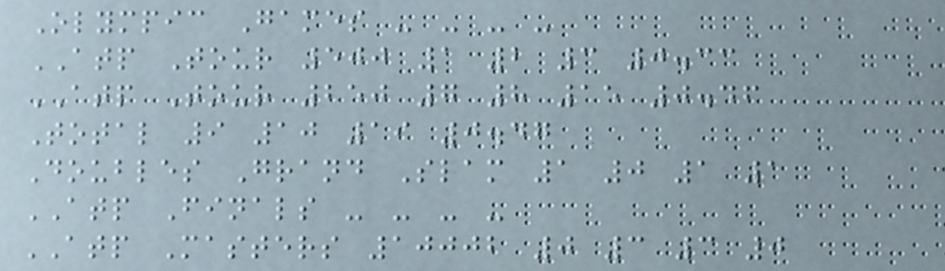Olympic Games - - - -
ATP Tour 500 1 2 3 0.33
ATP Tour 250 7 8 15 0.46
Total 9 10 19 0.47
Doubles Grand Slam 1 0 1 1
ATP Finals - - - -
ATP Masters 10002 0 3 3 0
